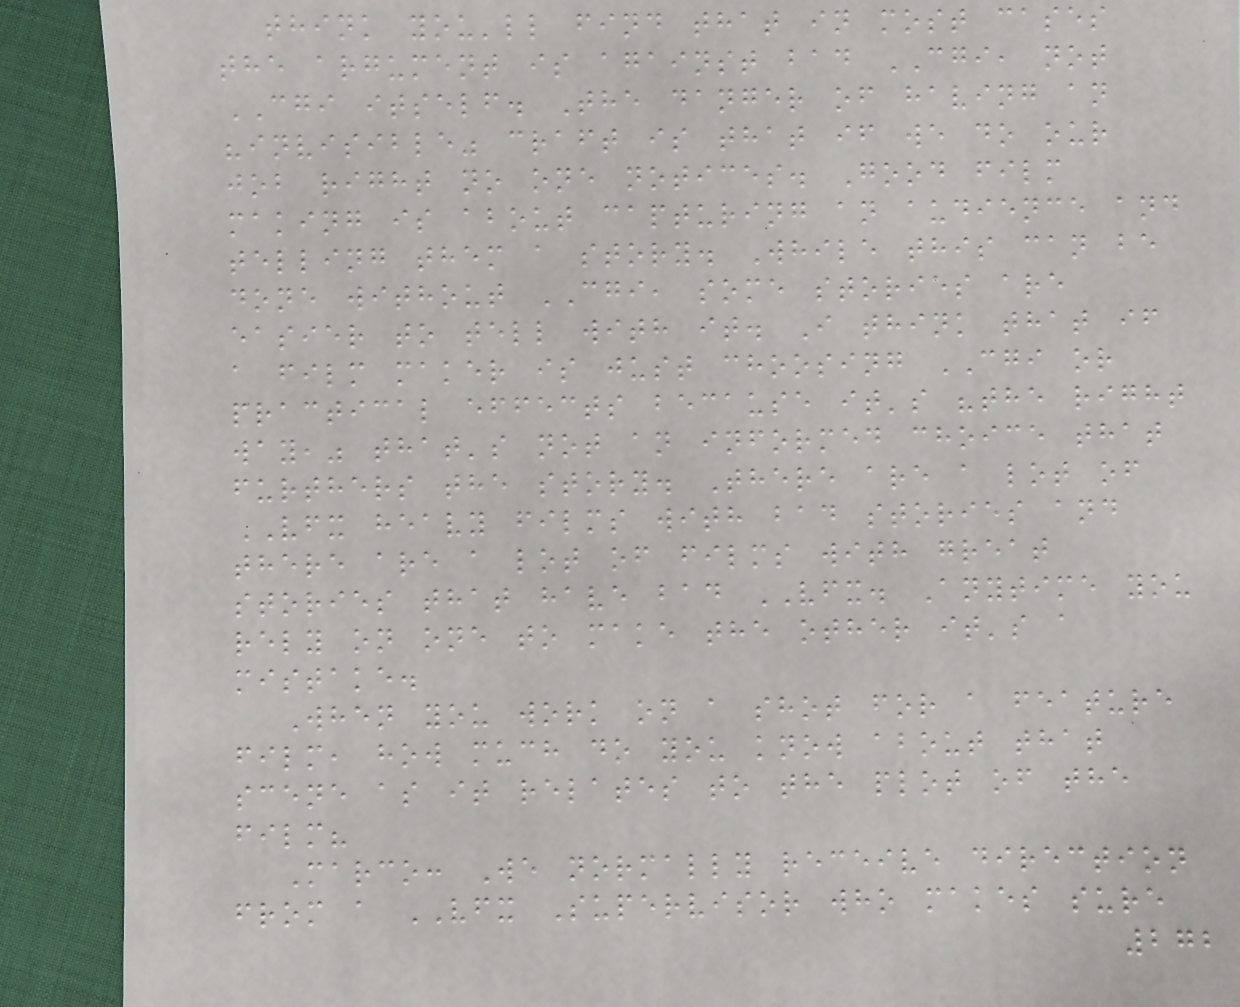think you'll find that in most cases
the argument is against bad CGI, not
CGI itself. The danger of having an
"invisible" craft is that if we do our
job right no one notices. Good film
making is about capturing an audience and
telling them a story. While this can be
done without CGI, some stories are
easier to tell with it. I think that if
a film maker is just choosing CGI or
practical effects because it's "the right
way," that's not an informed choice that
furthers the story. There are a lot of
VFX heavy films with bad stories and
there are a lot of films with great
stories that have bad VFX. Anytime you
rely on one to make the other it's a
mistake.
When you work on a shot for a feature
film, how much do you know about that
scene as it relates to the plot of the
film?
Marco: We normally receive direction
from a VFX Supervisor who makes sure
272
